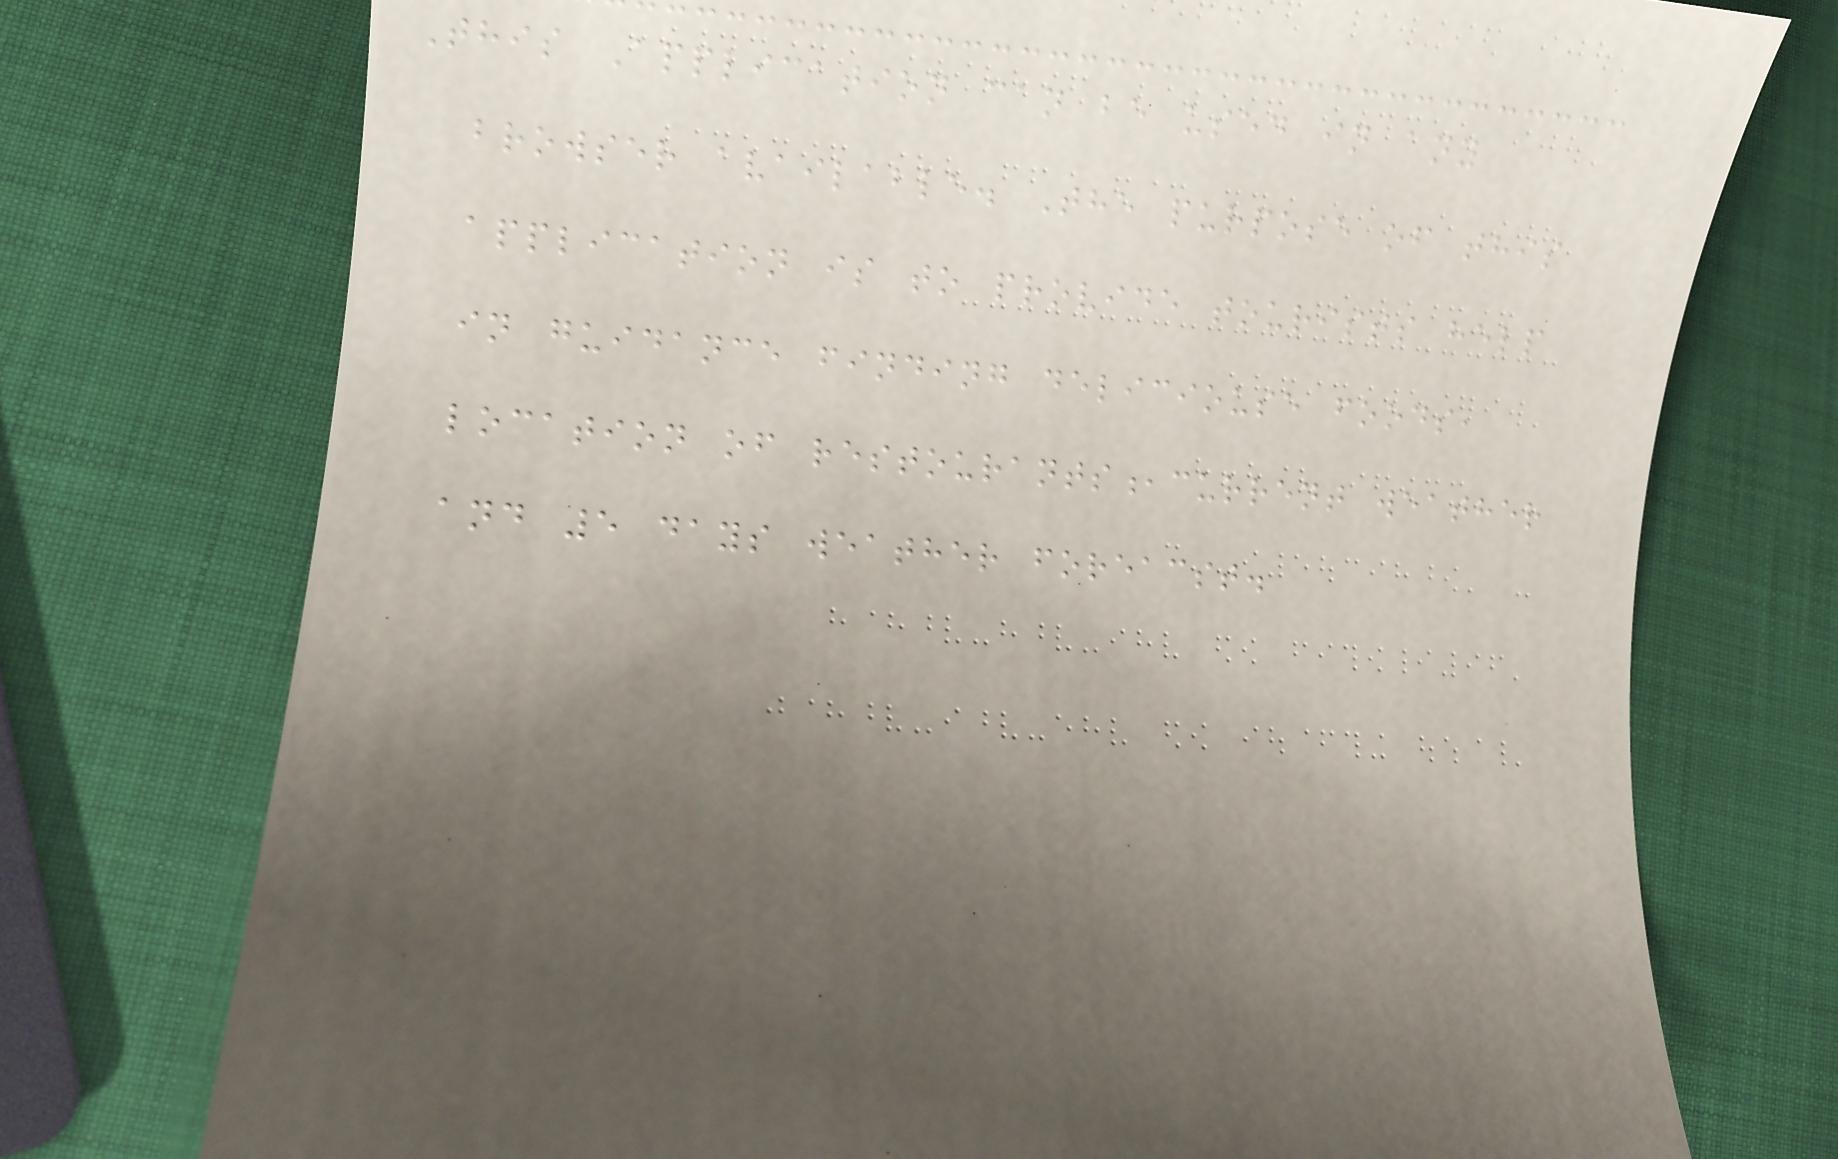This Application can be used in any
browser available. The purpose of this
application is to provide tourists help
in guidance finding deliciouse foods,
location of restourants,current weather
and 5 days weather foreacst.
